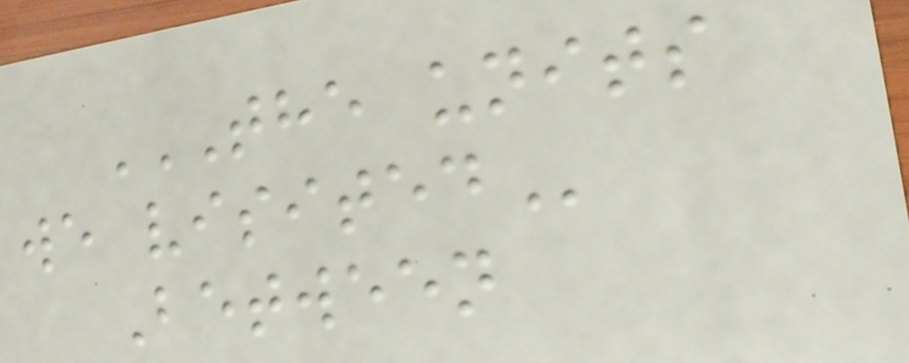THE UNITS
WE VISITED
Between
